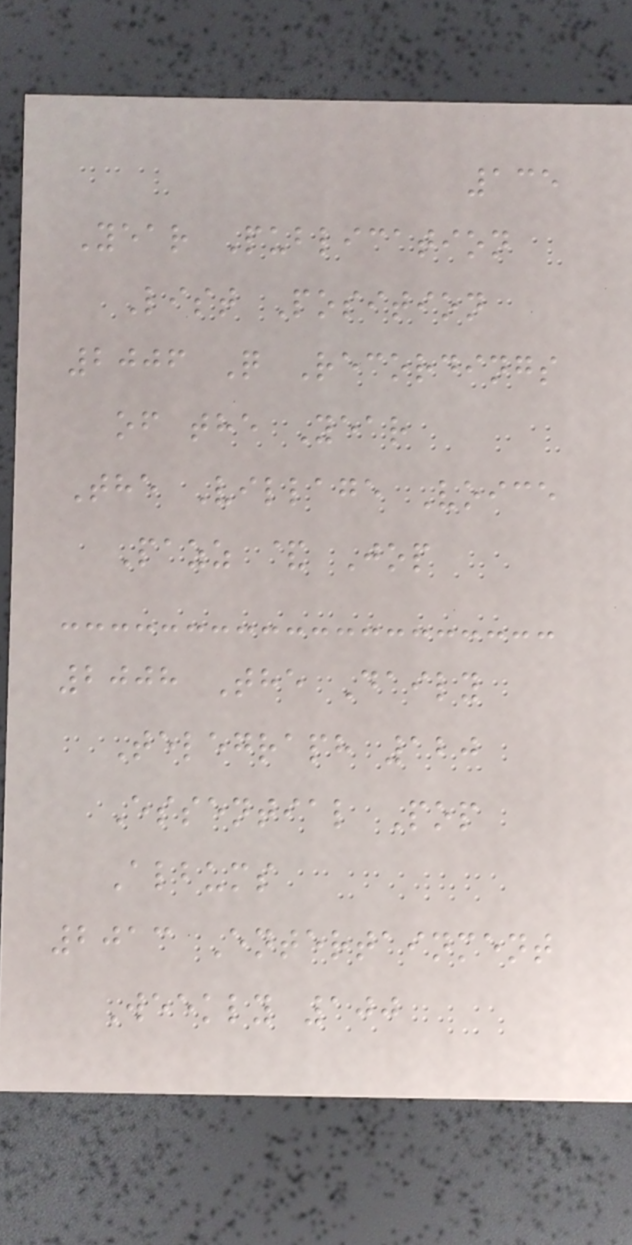135
Year Publication
List Position
2006 Q Recordings
of the Year
The Village Voice
Pazz & Jop
2008 The Daily
Telegraph 120
Essential Pop
Albums
2013 Entertainment
Weekly 100
